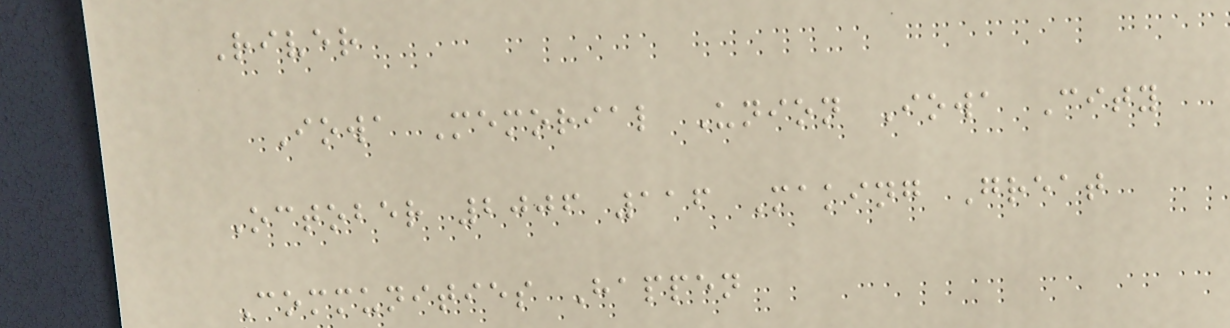River
Iowa Memorial Union Iowa City
October 2006 116 Making Great
Communities Happen
